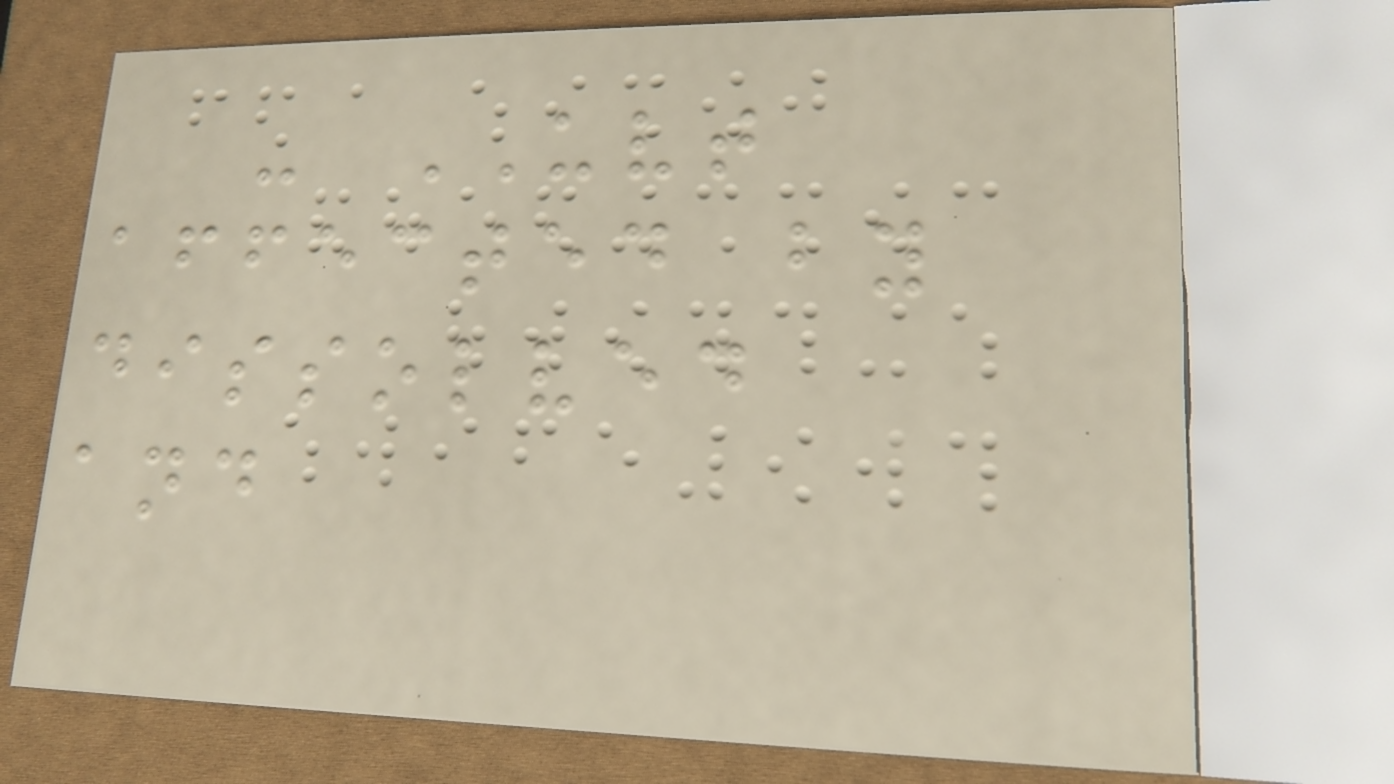- UVT
affected by
dissolved
and
